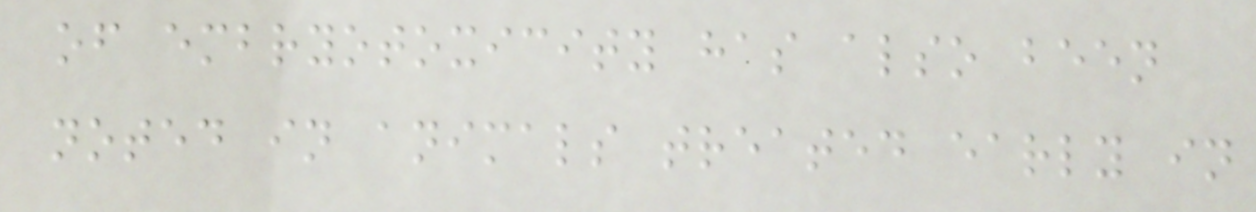of embryotoxicity has also been
noted in animals treated early in
